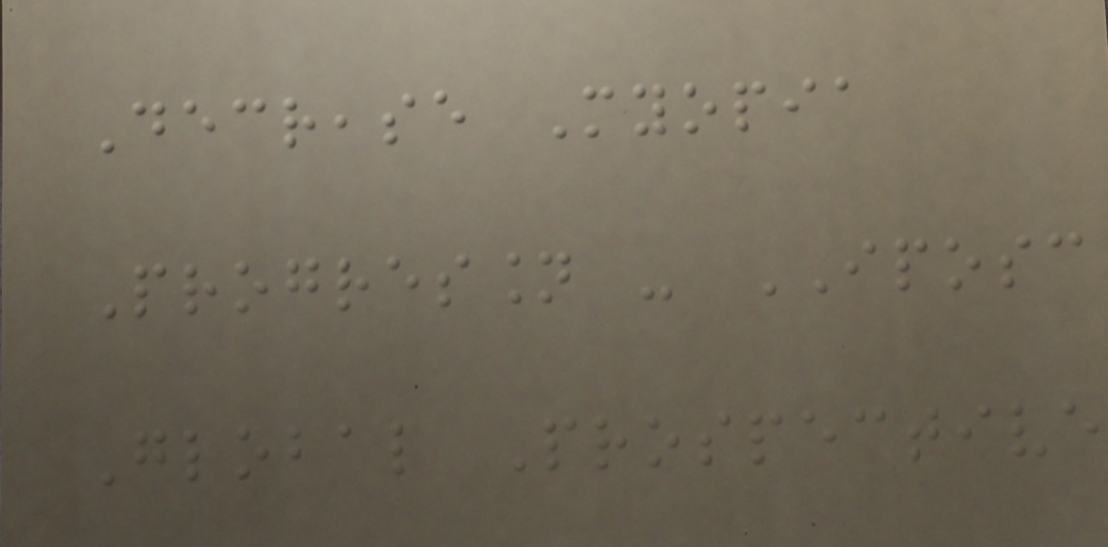Decrease Myopia
Progression - IPOSC
Global Prospective
